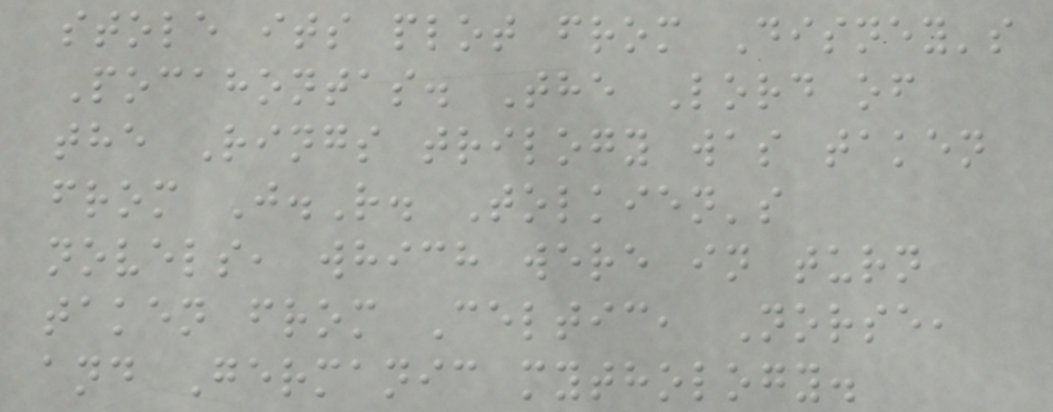stole its plot from Disney's
Pocahontas. The Lord of
the Rings trilogy was taken
from J.R. Tolkien's
novels, which were in turn
taken from Celtic, Norse,
and Germanic mythology.
